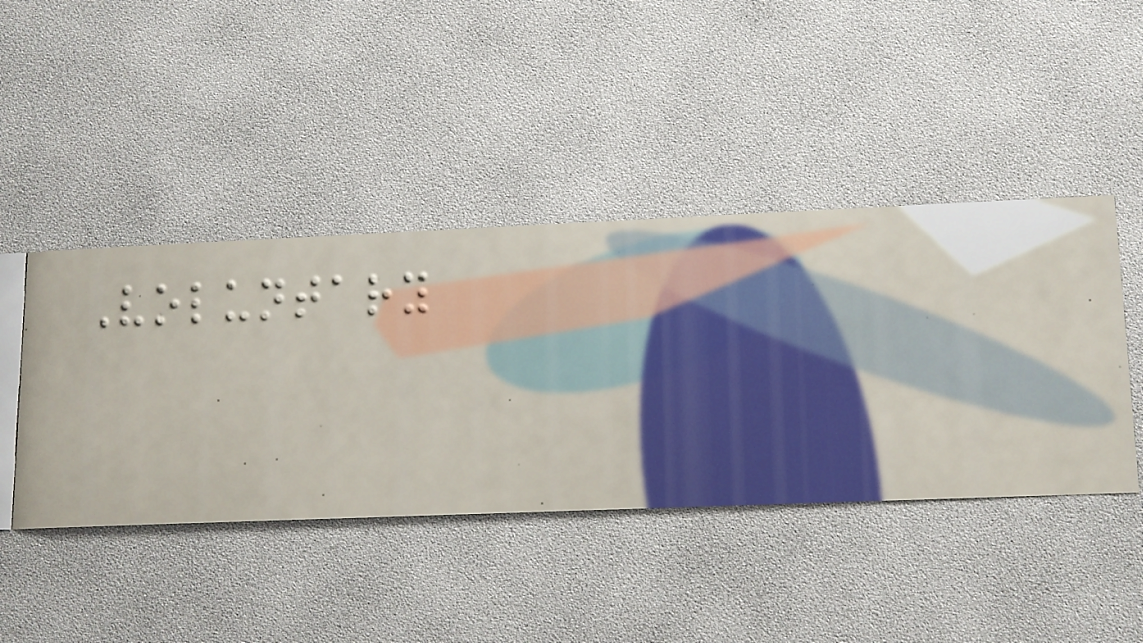Voluntary
